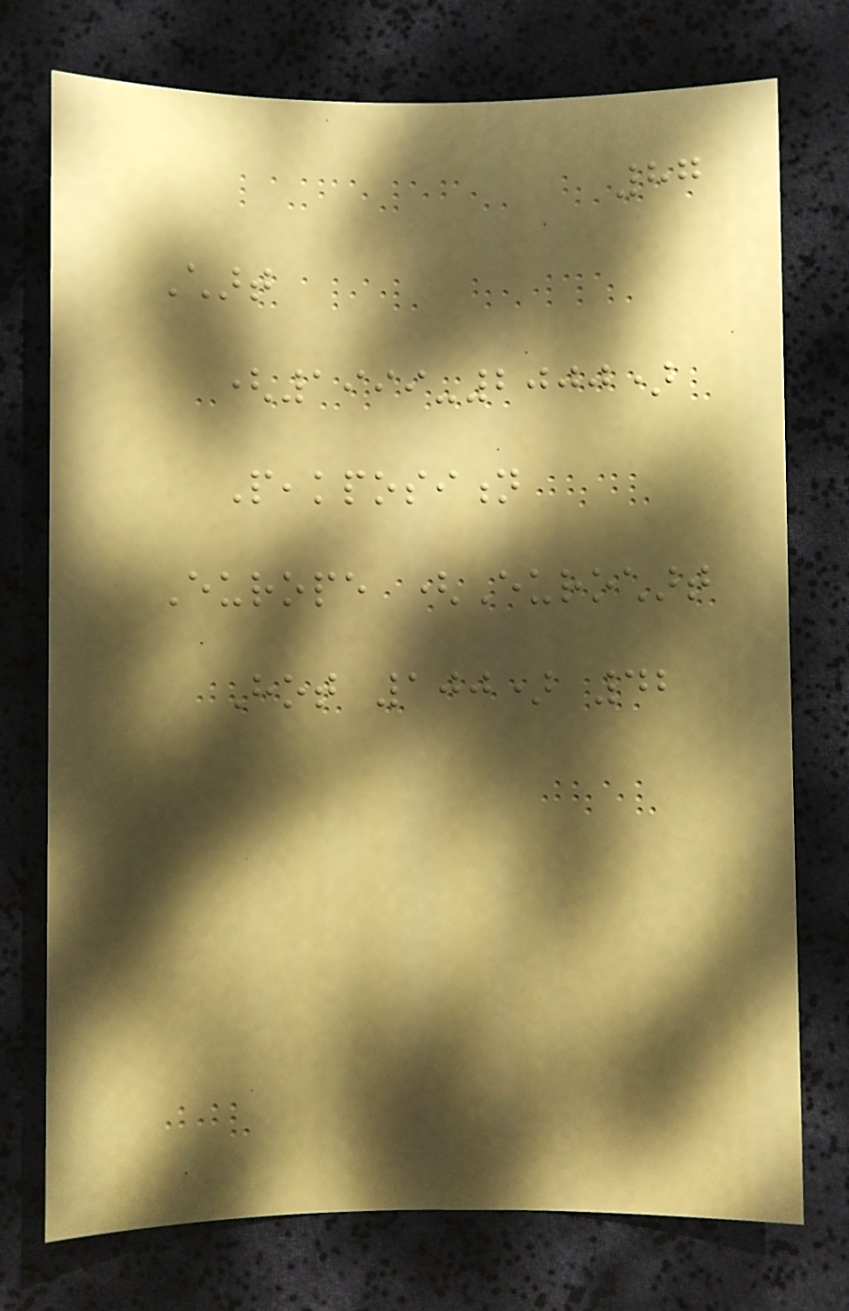87
Chart
(1999-2000)
Peakposition
Europe (Eurochart
Hot 100) 42
